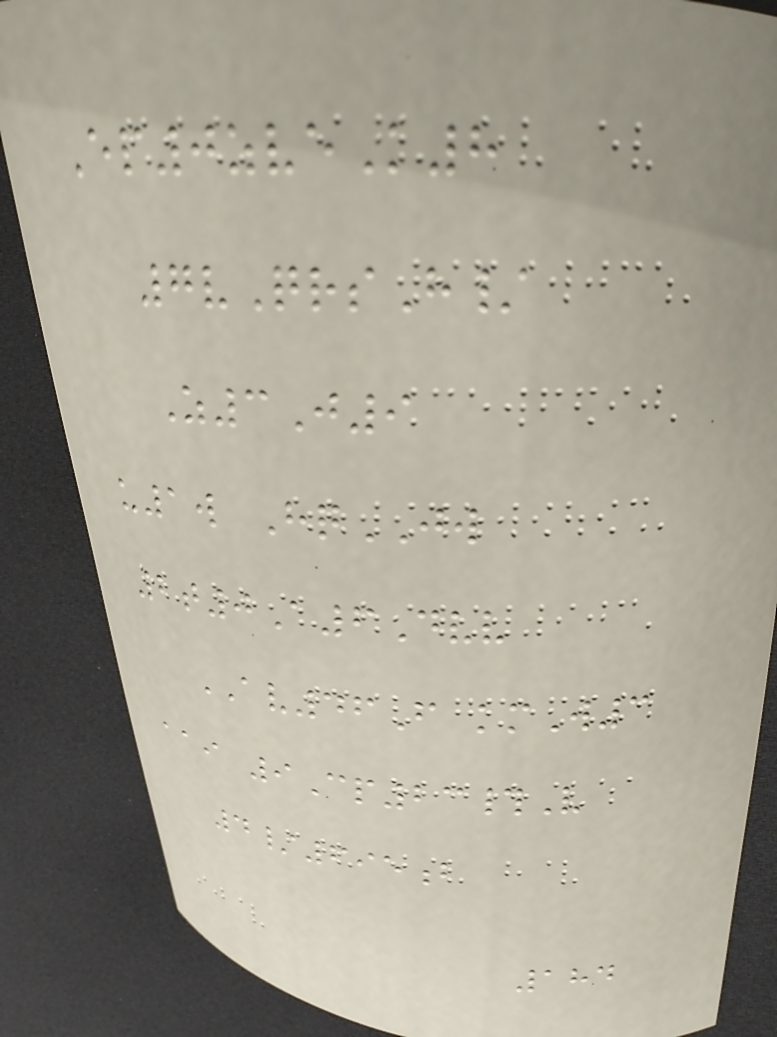Ep0zveK8
7vQrsH/
Z3J9
u1w HqJW
2t0A6Dvv
AV46F kmW3
aai 9Cp23#V
4/695b
184
